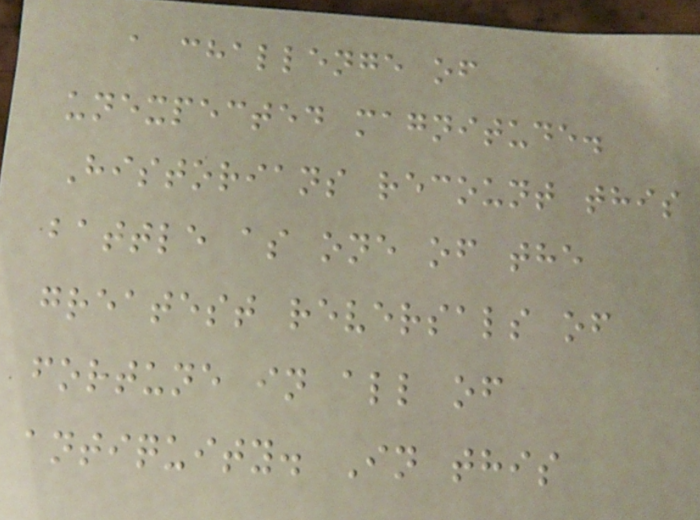a challenge of
unexpected magnitude.
Historians recount this
battle as one of the
greatest reversals of
fortune in all of
antiquity. In this
